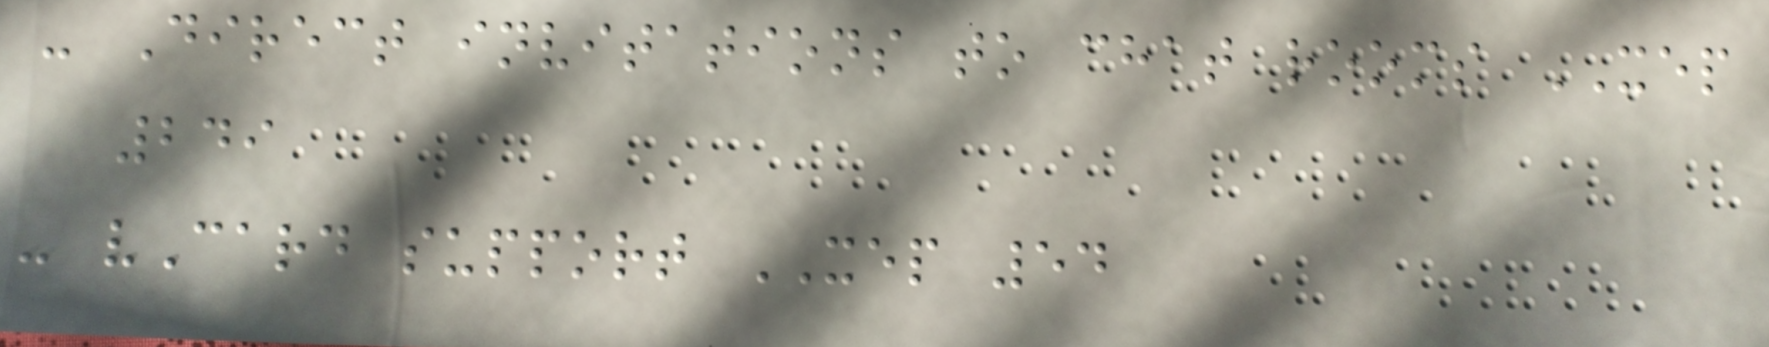- Direct invitations to chat rooms XEP
249
- vCard support XEP 54
